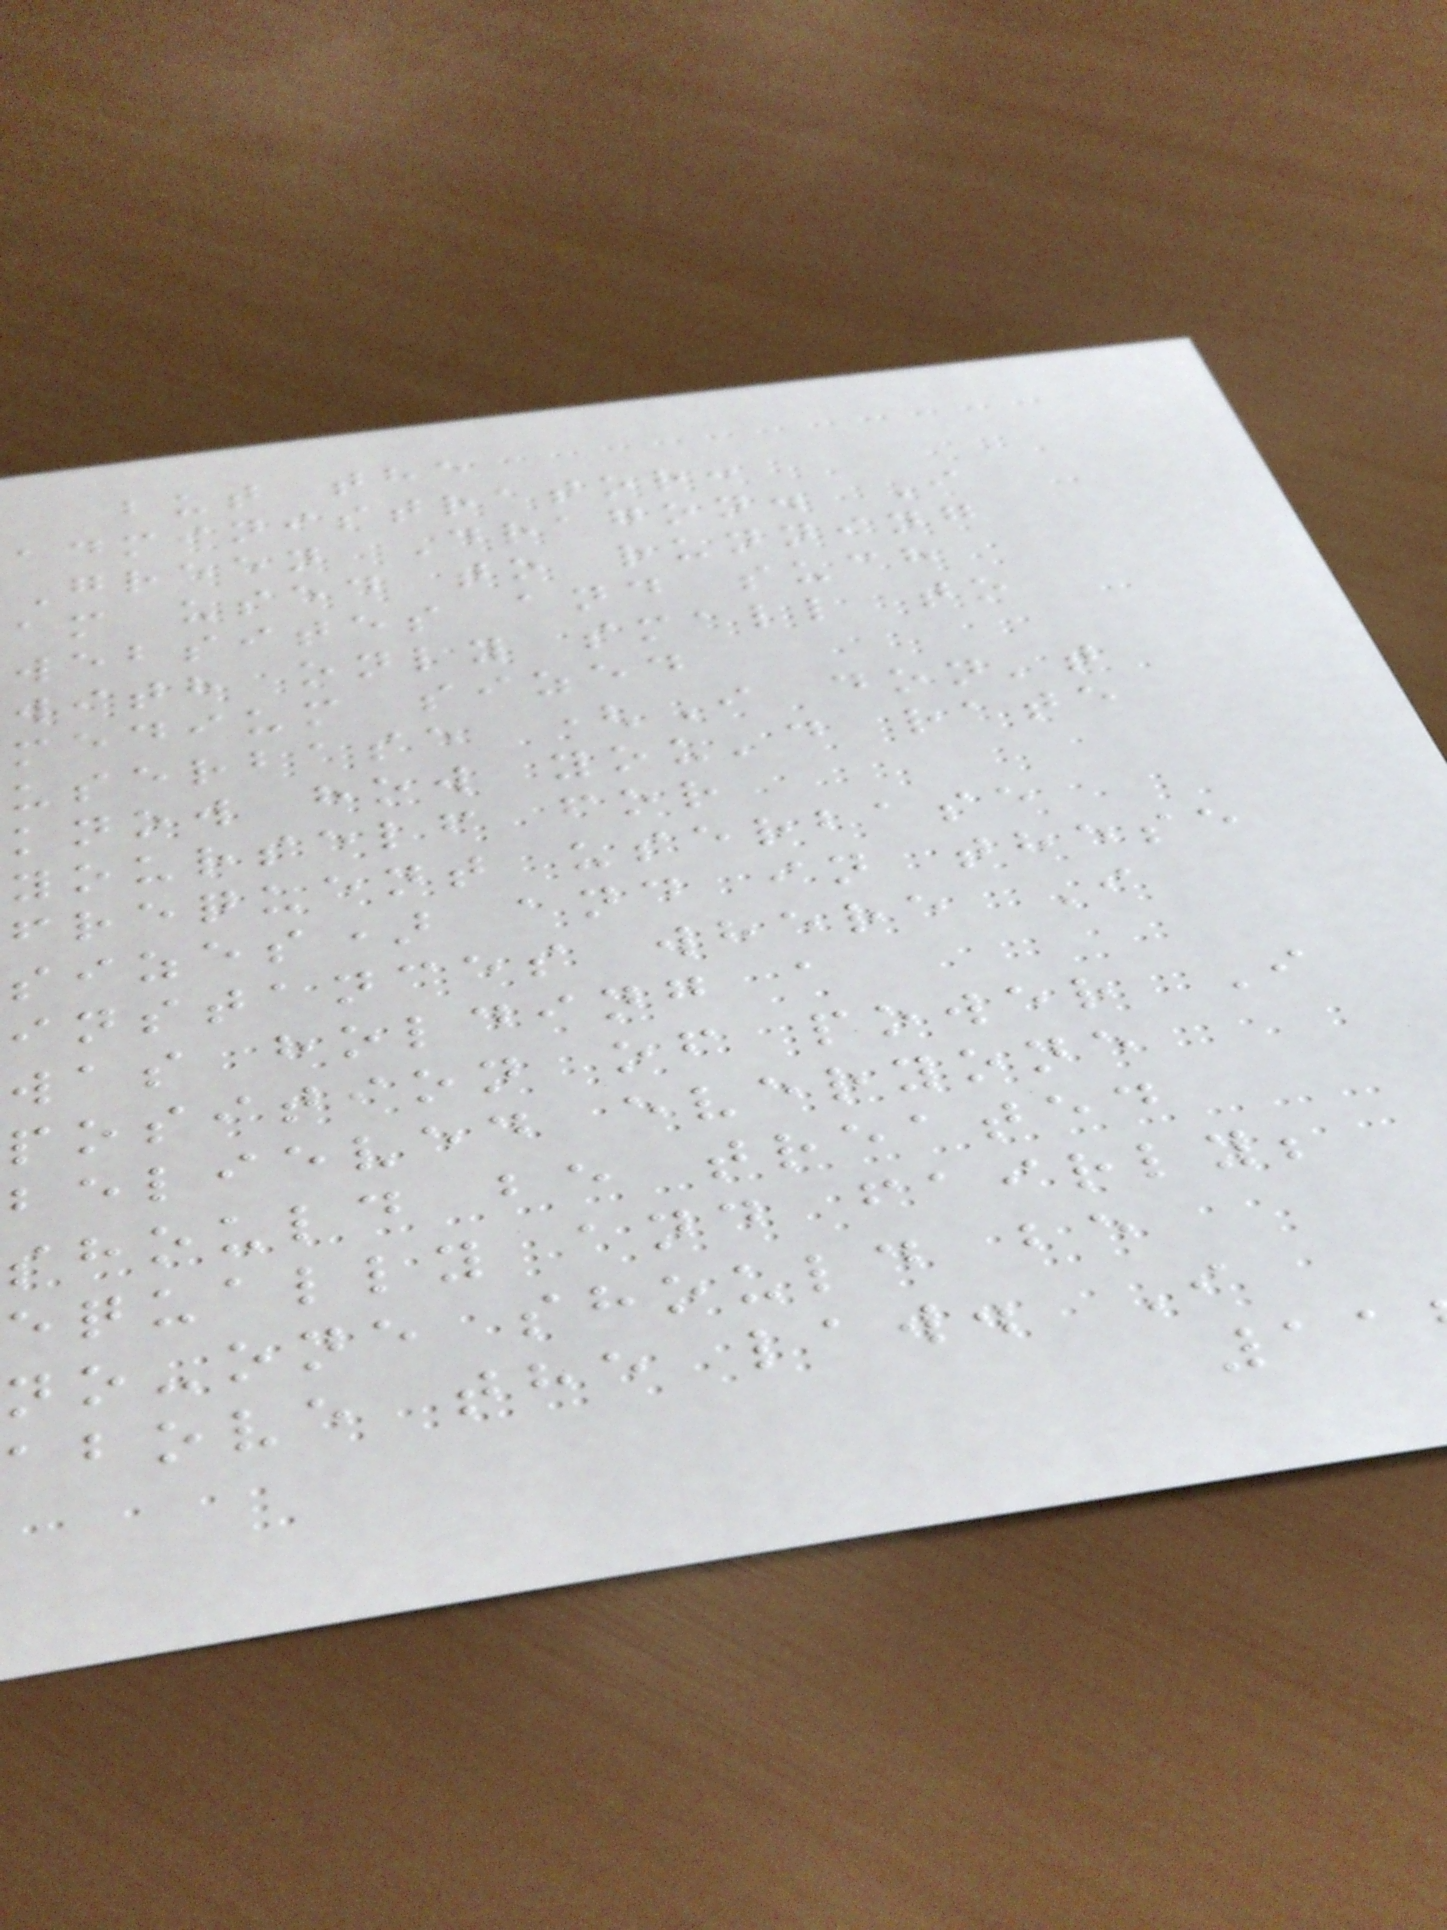but the
administrator:
Green Dragon. I
am used to running
websites and such
with only small to
medium sized
userbase (I don't
know how you'd rate
yourself for
frequent userbase
sizes) and in these
instances where I
was holding a
position of power I
believed everyone
should be treated
equally and fairly;
no-one should be
above the law. I
